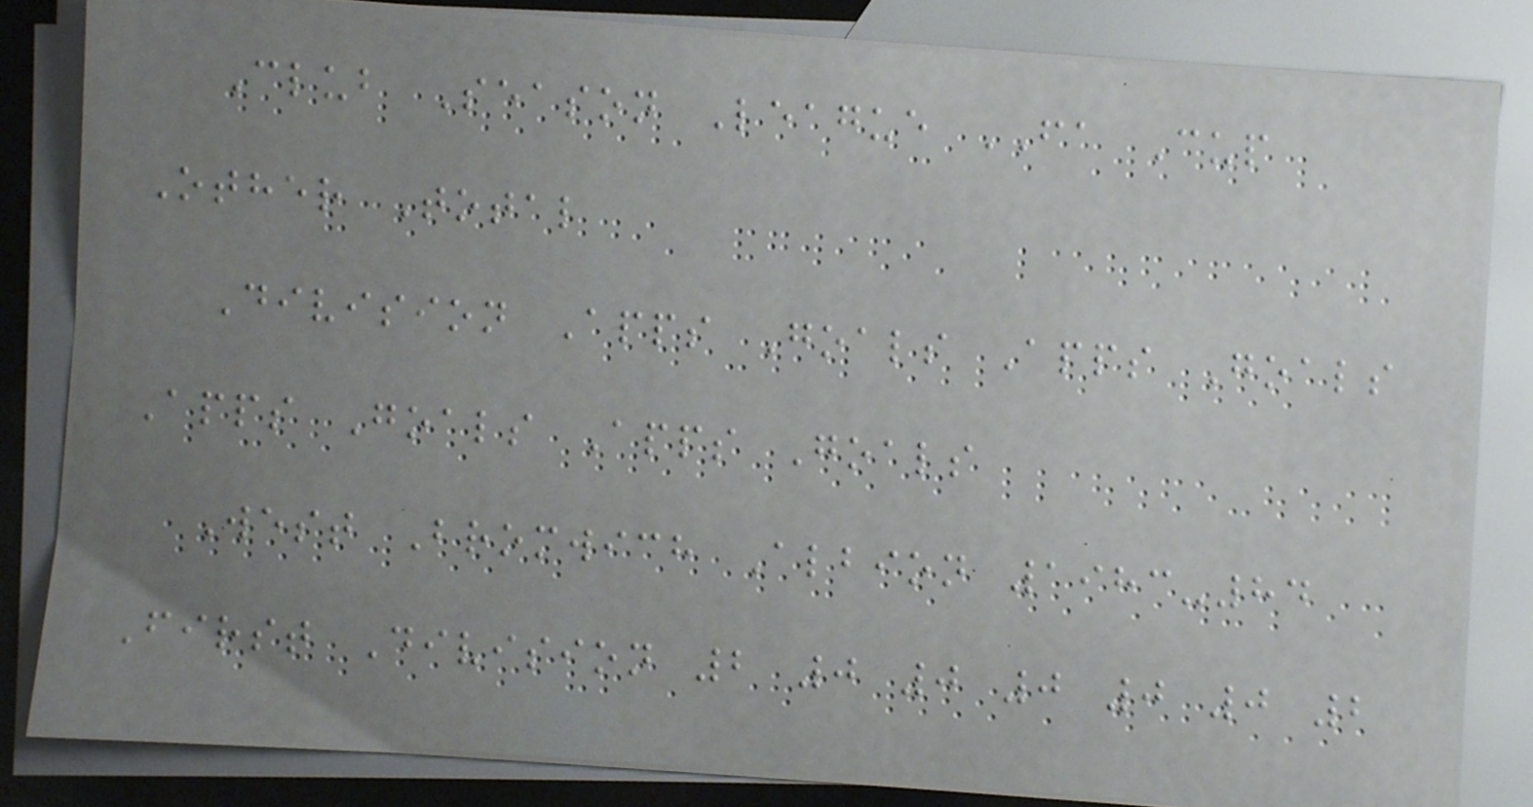Club Season League FA Cup
Other Total
Division Apps Goals Apps Goals
Apps Goals Apps Goals
West Bromwich Albion 1983-84
First Division 2 0 0 0 0 0 2
